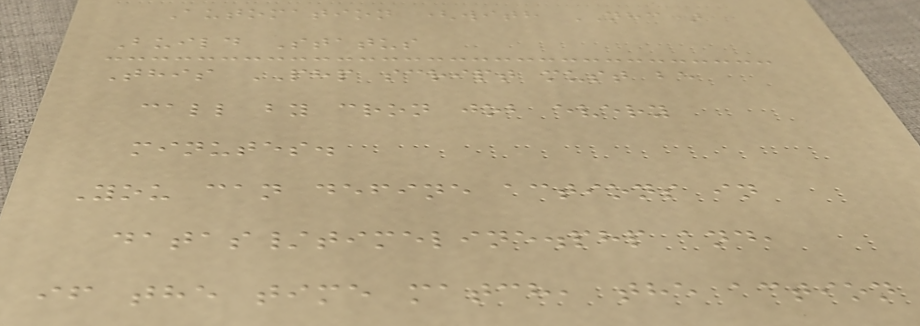Automation (with NHC)
Build Status
This PHP script must be
call by cron job every
minutes.
You can define actions in
datas/timeline.php and,
if the time match, the action
